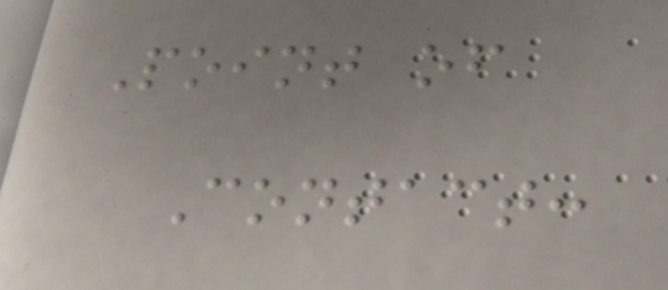Point of
Contact:
